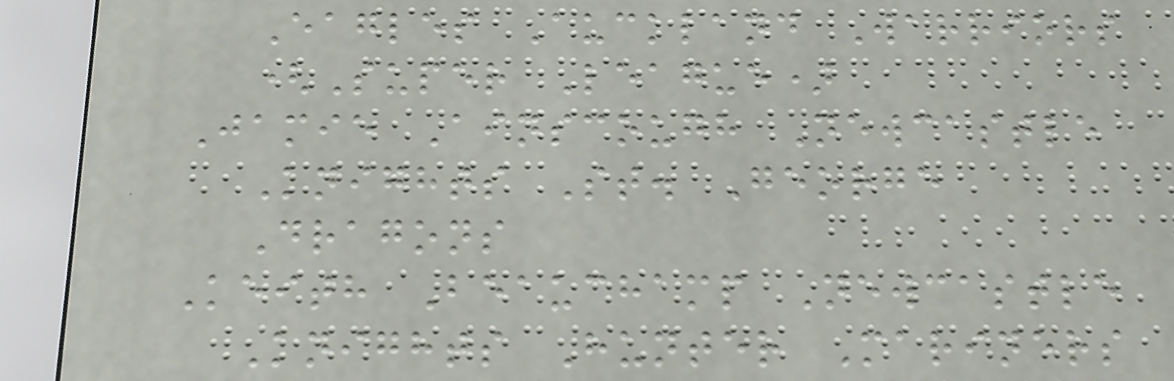Eagles Auckland Warriors
(Super League)
Jamie Ainscough Newcastle
Knights St. George
Dragons
Keith Beauchamp Newcastle
Knights Hunter Mariners
